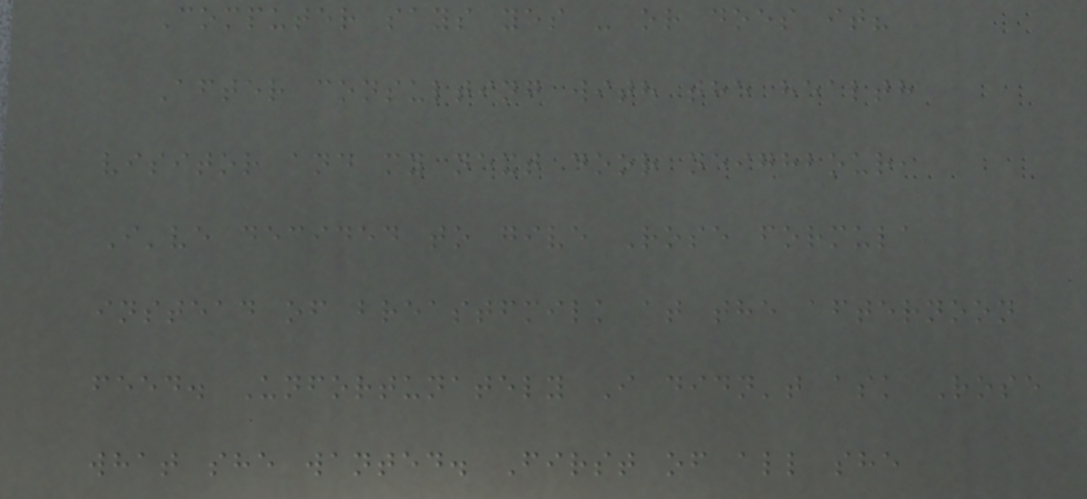Computer says yes - or does it?
After consulting with the health
visitor and my next door neighbour,
I've decided to give Rose formula
instead of breastfmilk at the afternoon
feed. Unfortunately I didn't ask Rose
what she wanted. First of all she
